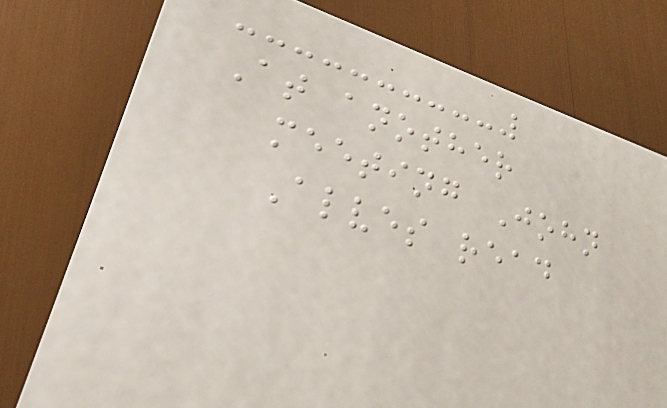At another
meeting John
Alves read
